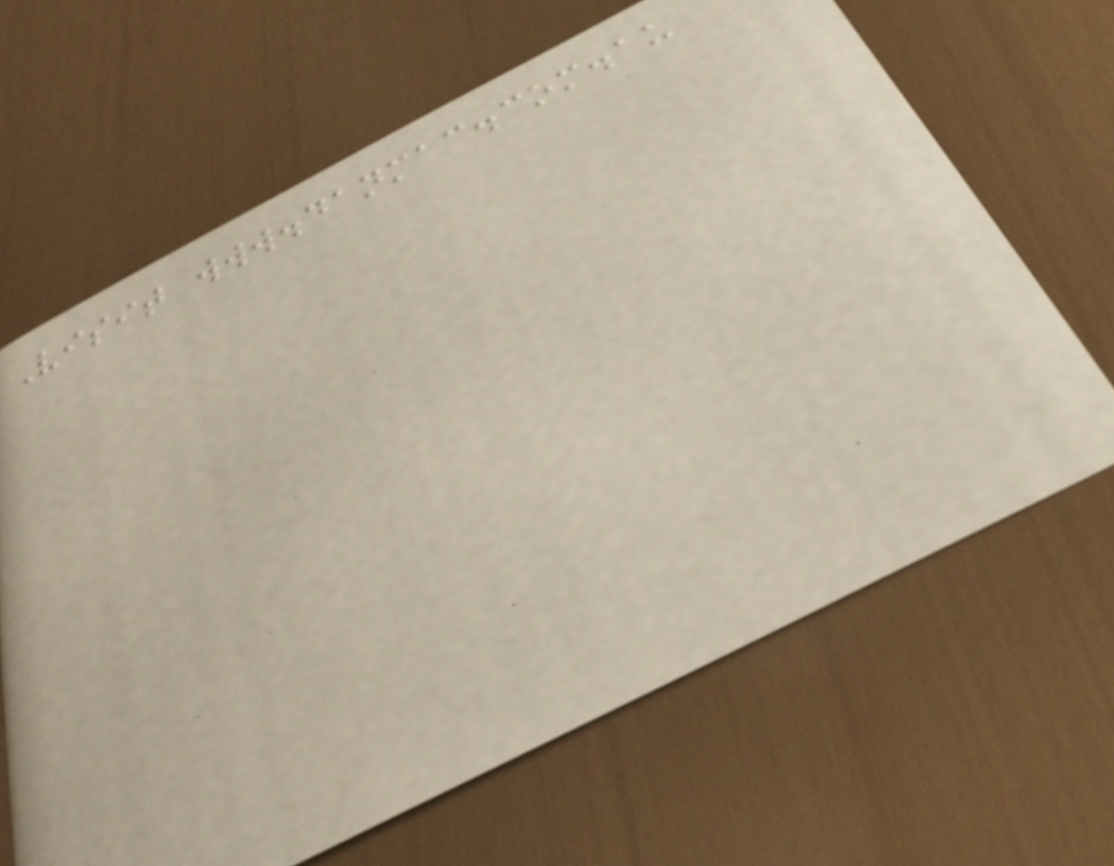Visit www.danmac.com.au
